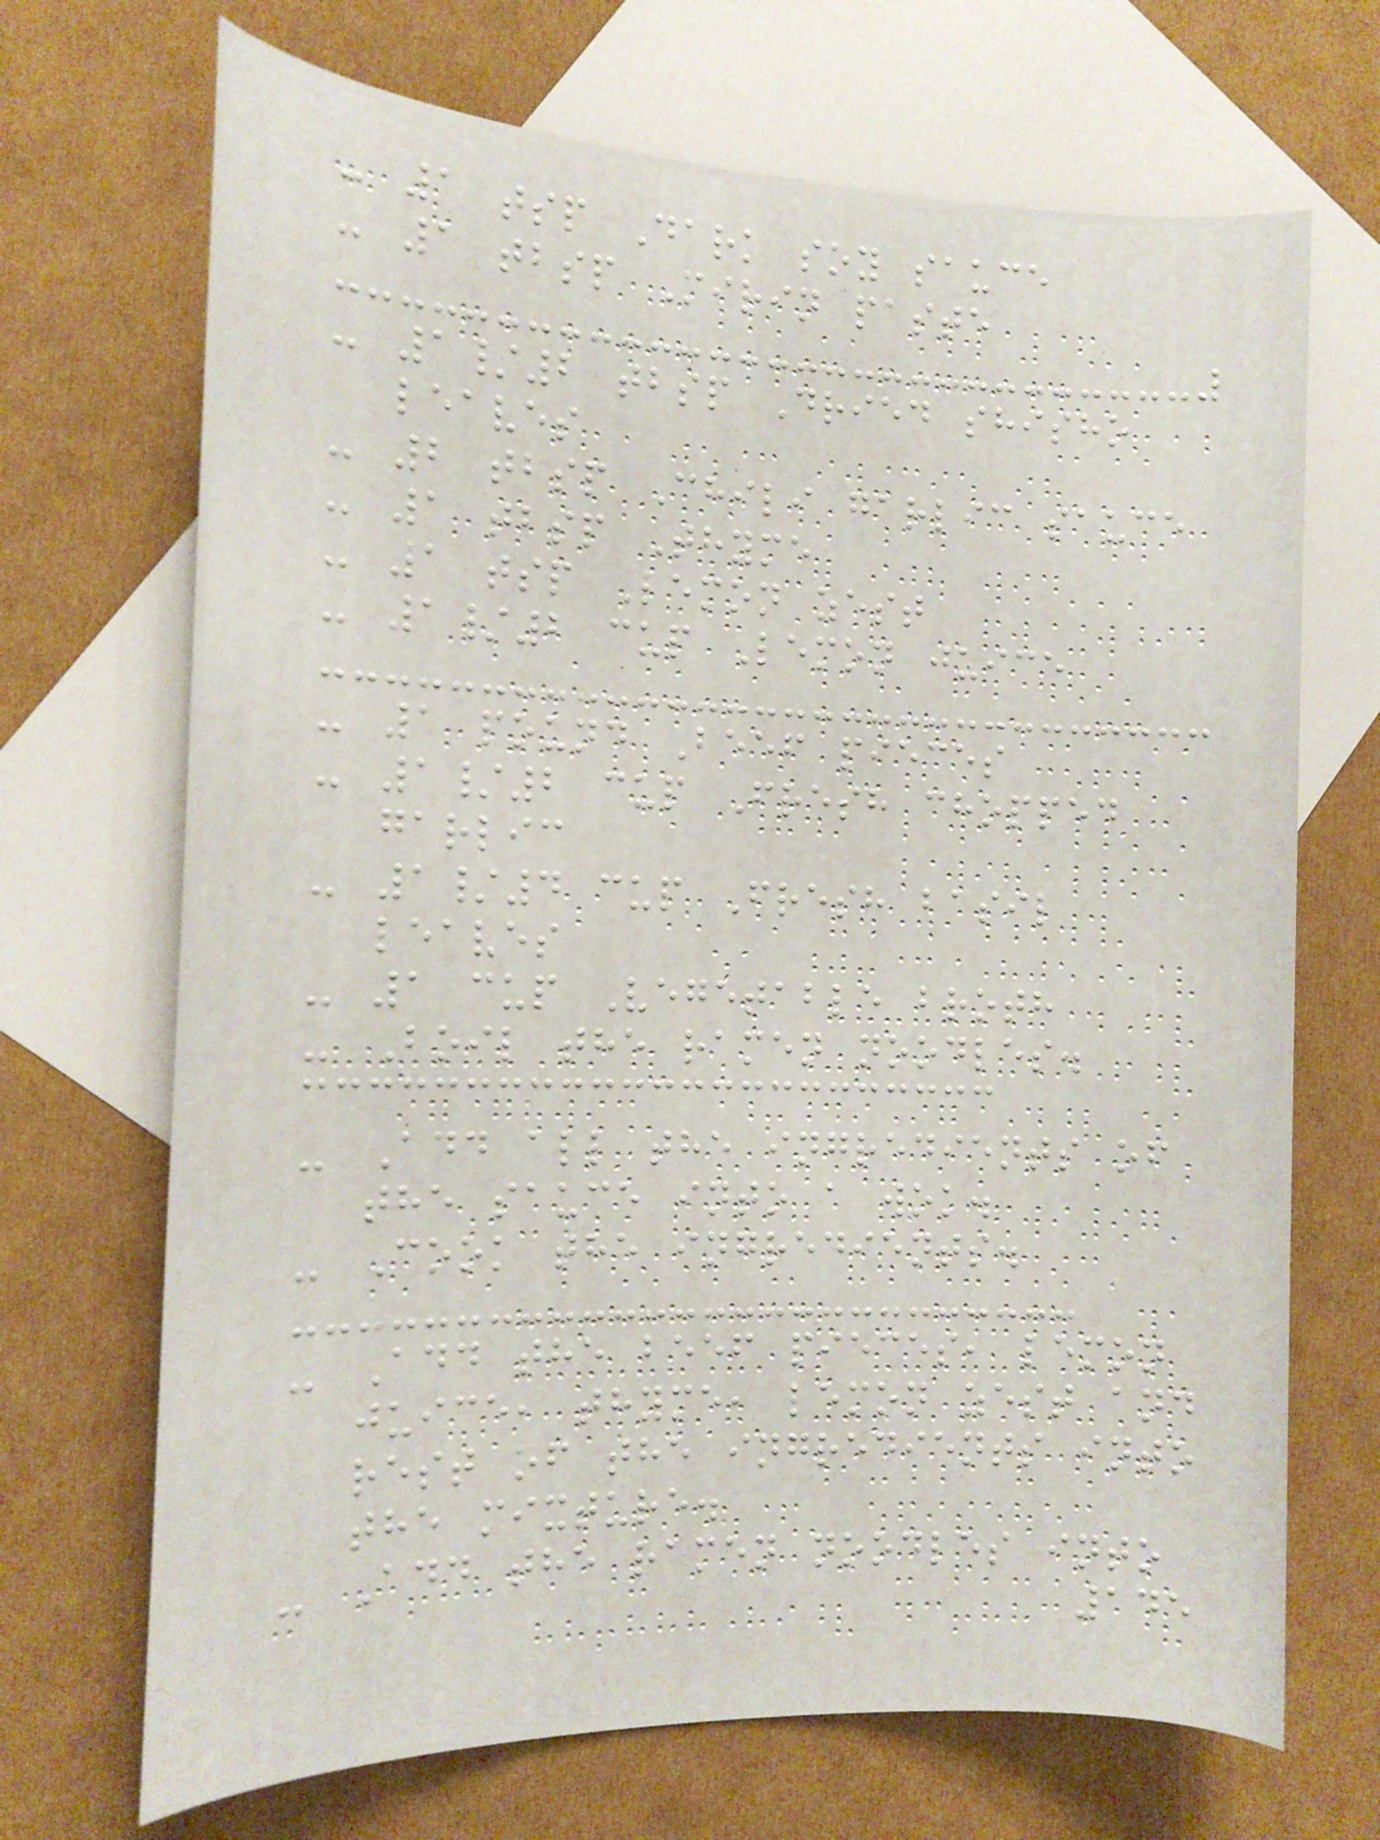- 1 tsp Dark soy sauce
- 1 tbsp Mirin paste
- 1/2 tbsp Dried shisho
leaves
- 2 tbsp Chili garlic sauce
- 1 tbsp Thyme
- 1 tsp Lemon zest
- 1/2 cup Lemon juice
- 1 pound Beef pieces
- 1/2 cup Fresh chopped
garlic
- 1/4 cup Fresh basil
leaves
- 1 cup Vegetable broth
- Boil the ramen noodles.
- Add all the ingredients of
the sauce into a wok.
- Cook the ingredients.
- Add the beef pieces, lemon
juice, thyme, lemon zest and
rest of the ingredients into
the mixture.
- Add the ramen noodles into
145
